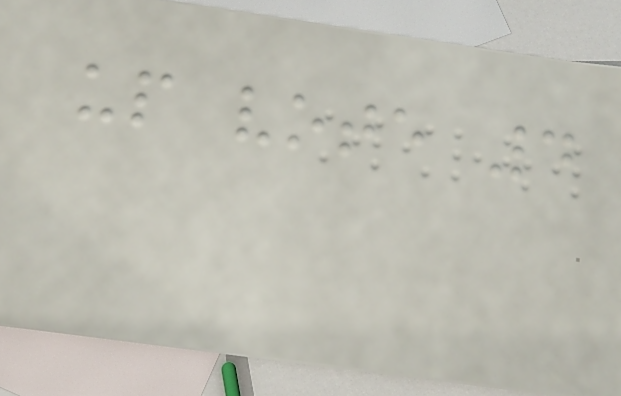up vote 4
